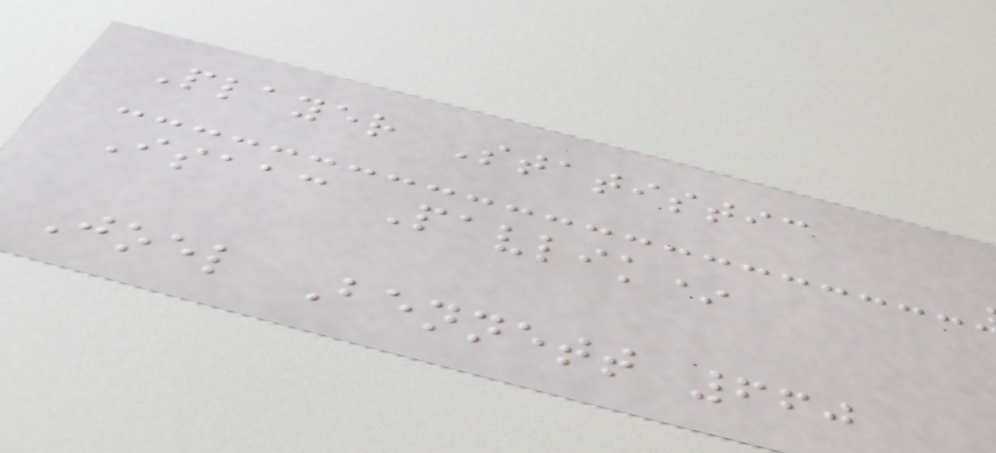Player Statistic
Isaac Pavlik*
Joel Bennett 660
